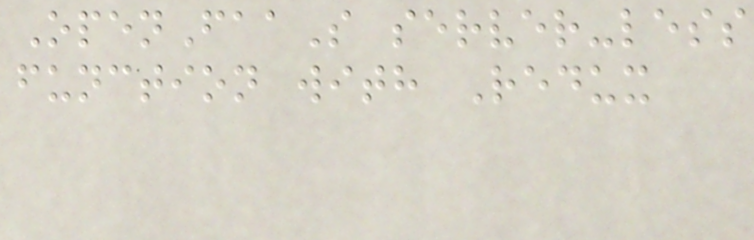OpenFaaS server-less
function with Redux
